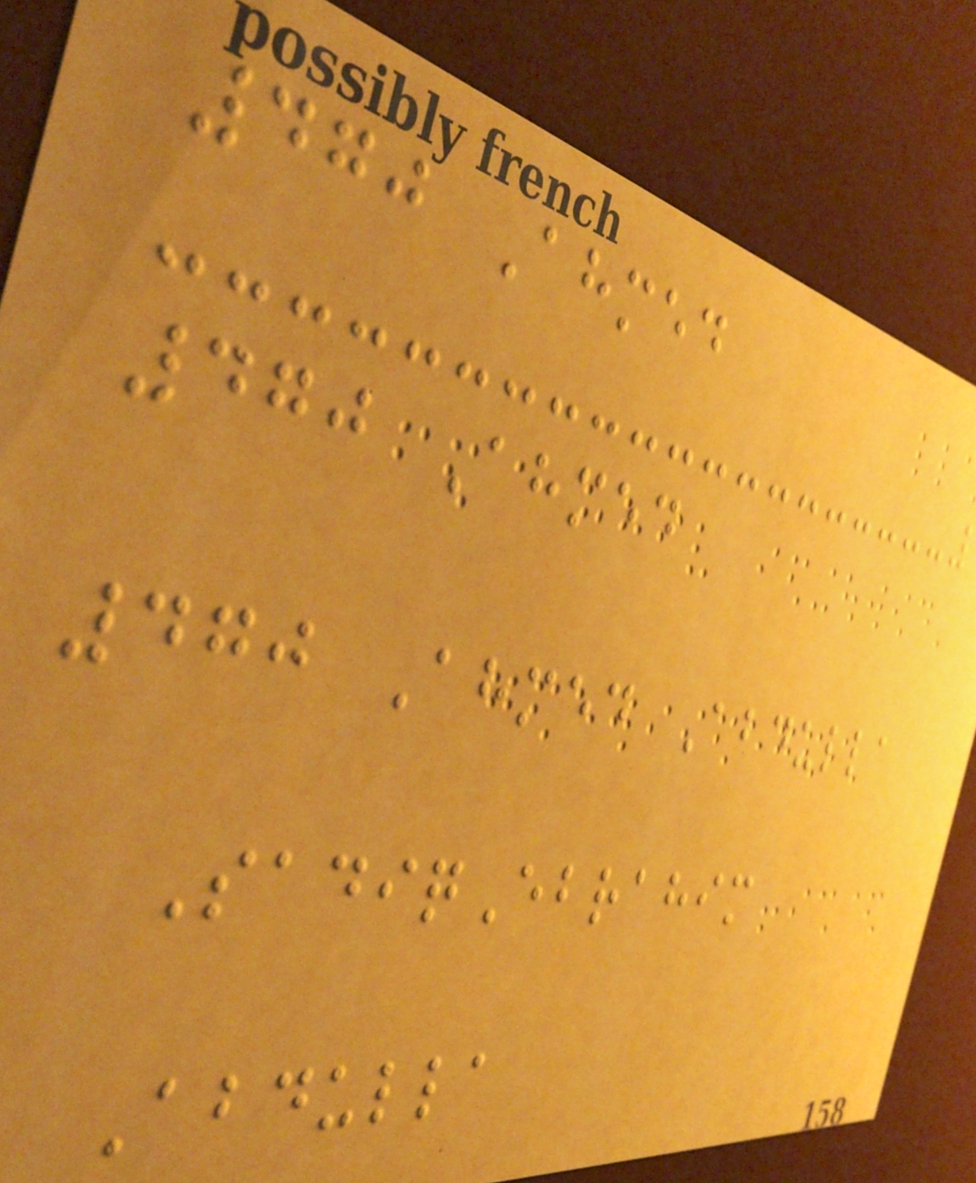470 Ahmed
470 Ahmed
470 Ahmed Abdulla
SadiqEbrahim
Abdulla
